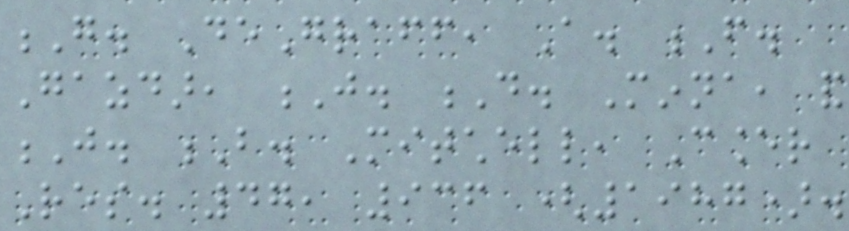G. DeGraff, A. F.
Gazdar, J. D. Minna, and
J. B. Mitchell, Cancer
Res. 47, 936 (1987).
